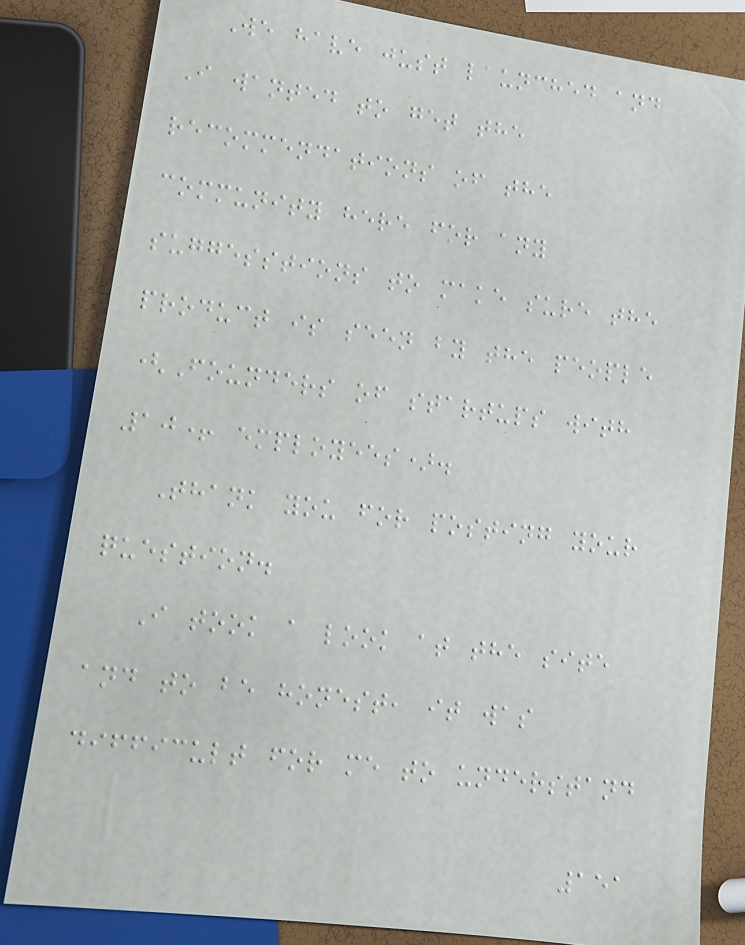We have just launched and
I wanted to get the
recommendations of the
community here for any
suggesstions to make sure the
product is seen by the people
(Founders of startups with
10+ employees).
Thank you for posting your
question.
I took a look at the site
and to be honest, it was
difficult for me to understand
151
